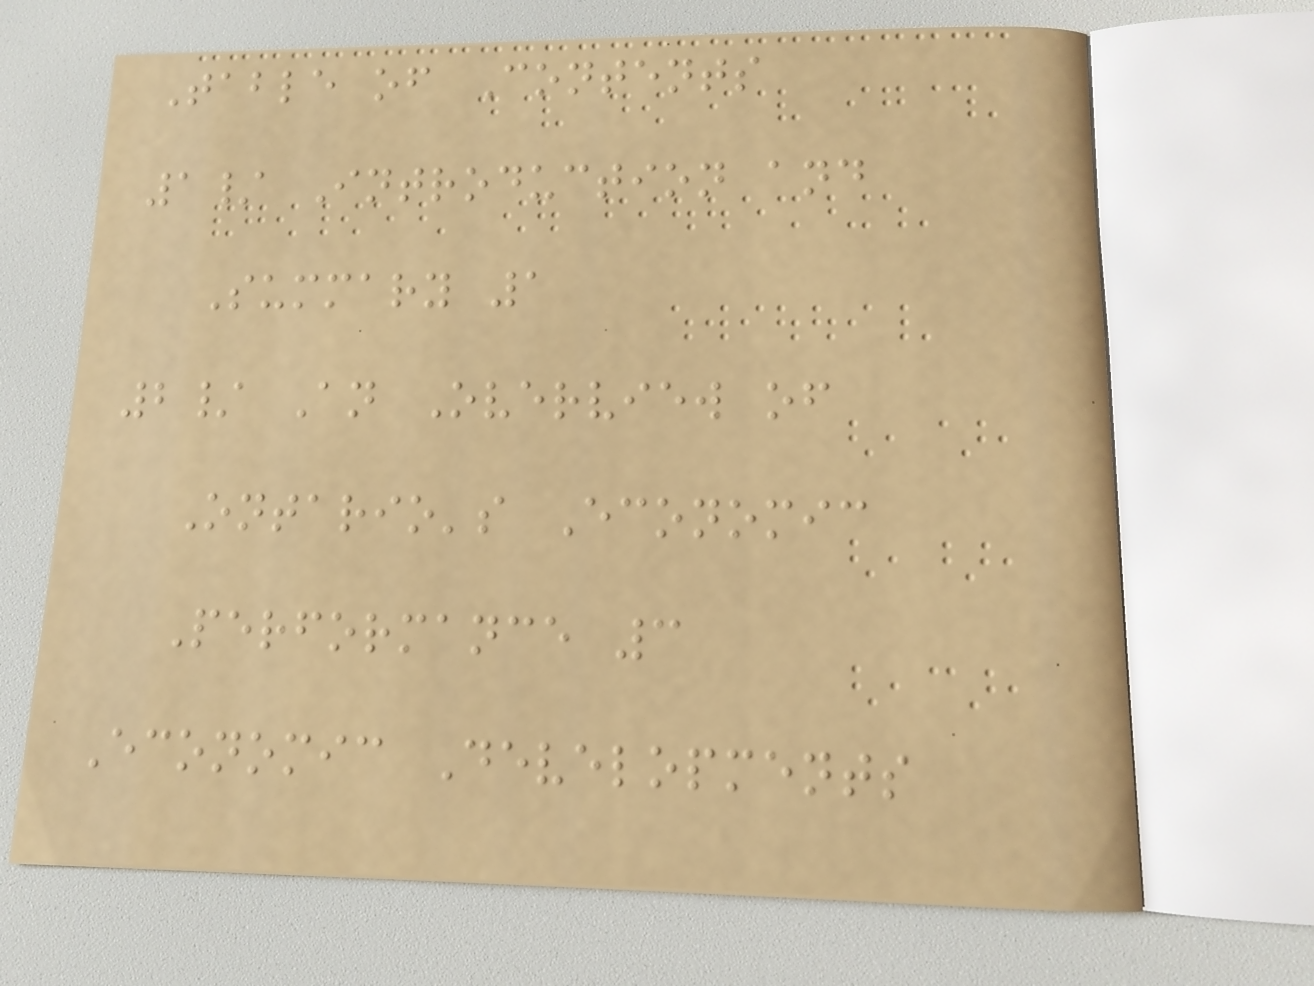Table of Contents
1/ Introduction and
Summary 1
2/ An Overview of
Ontario's Economic
Performance 3
Economic Developments
